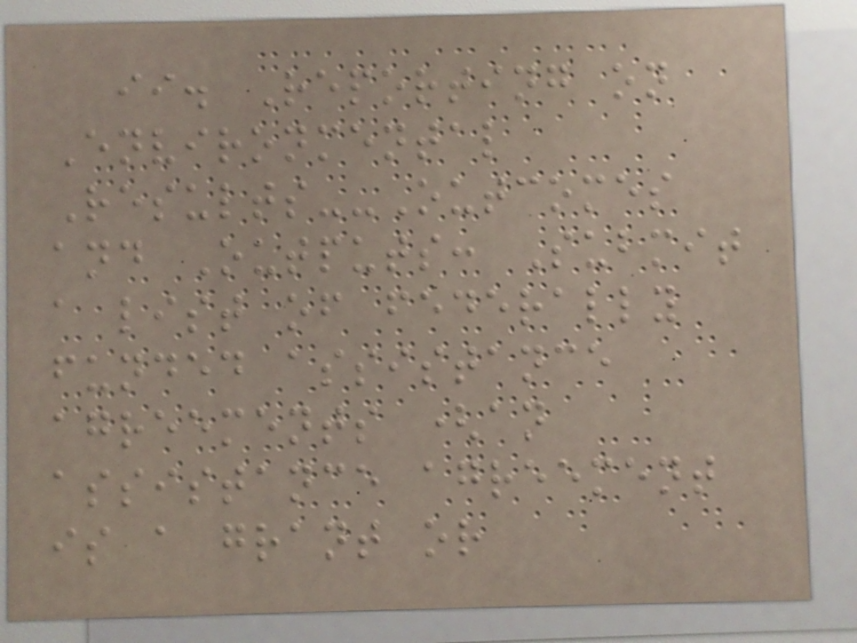ii. Reporting on
Environmental
Results--Outcomes
and Outputs: Submit
a list of federally
funded assistance
agreements (an
assistance agreement
is a grant or
